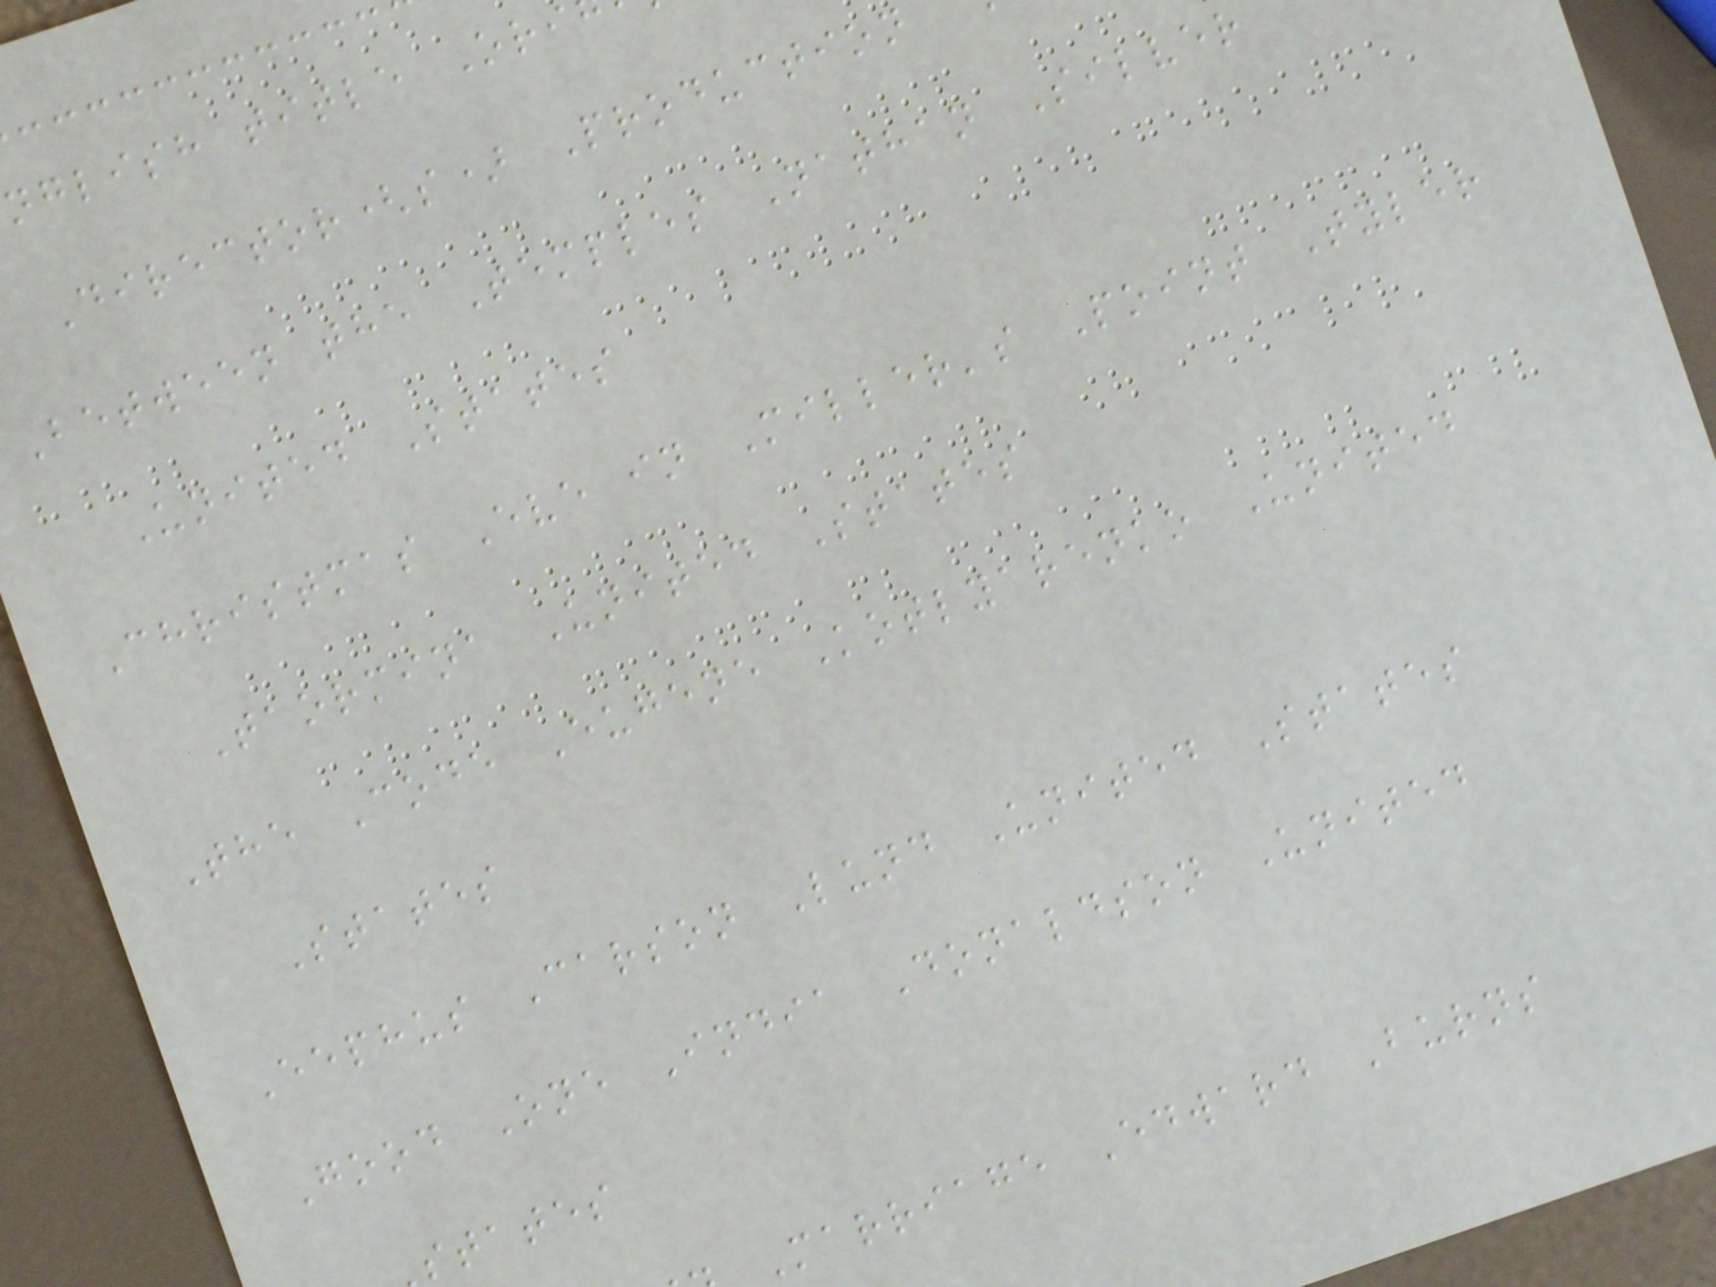nglish title Ori
Director(s) Production
Between the Temples Nathan Silver
United States
Christmas Eve in Miller's Point Tyler
Taormina United States
The Code Eugene Kotlyarenko United
States
Eephus Carson Lund United States
Good One India Donaldson United
states
Marriage Edward Burns
